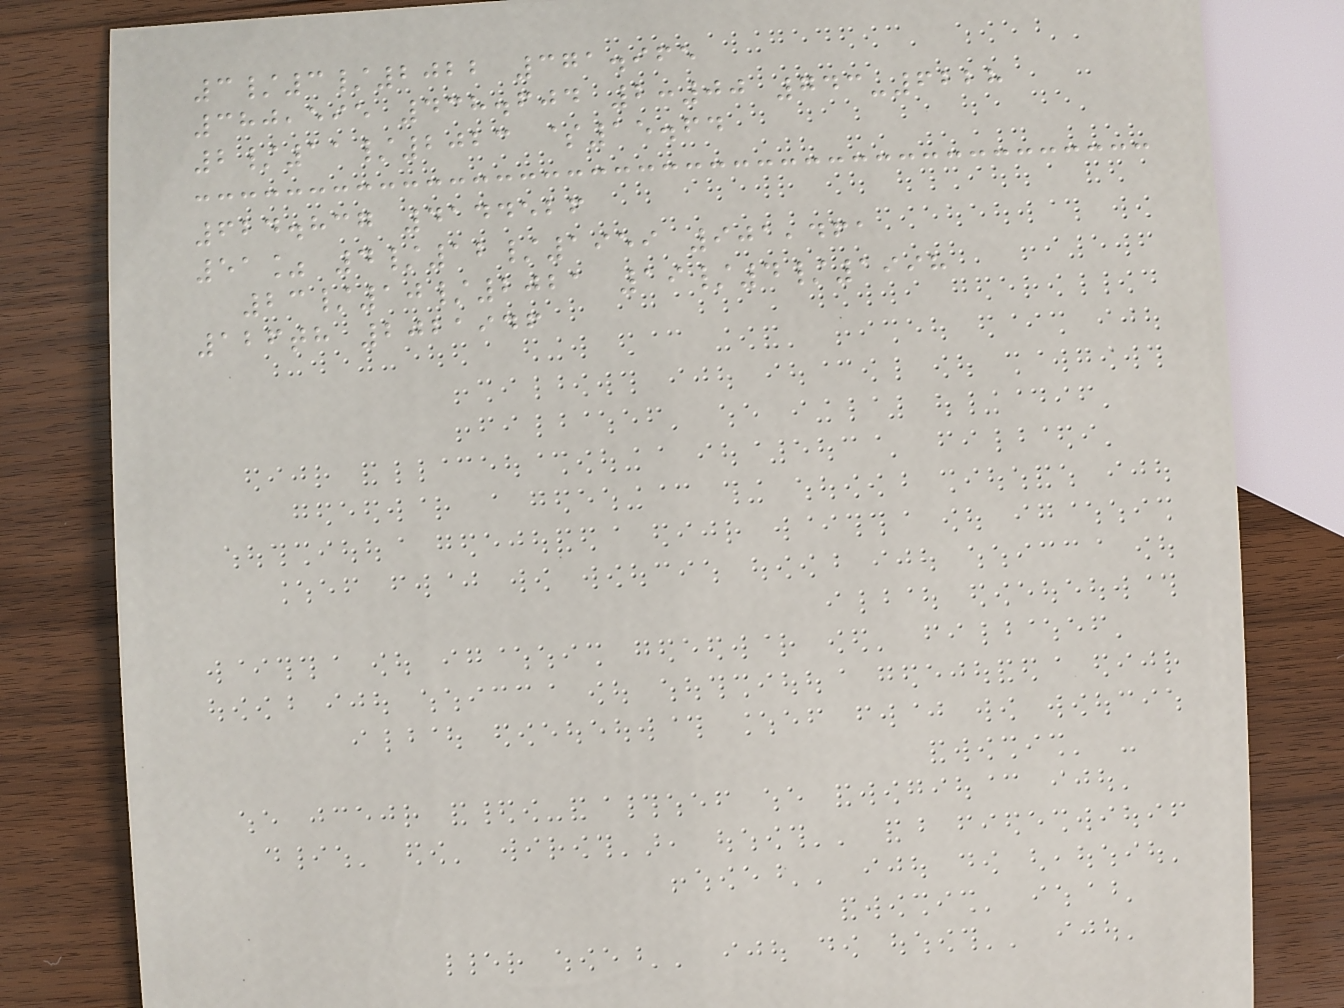3/3/2022 371.965
380,595 438.604 2:00 743-6228
2/11/2023 $15.64
624.837 4144526
51% 4/12/1959 901,461
23/10/2021 19/4/1998
126th 2021946
